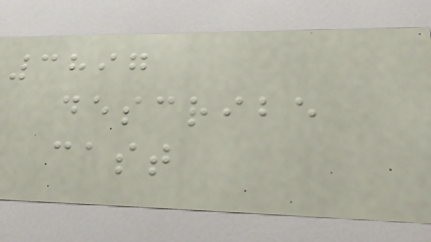3897
describe
cast
